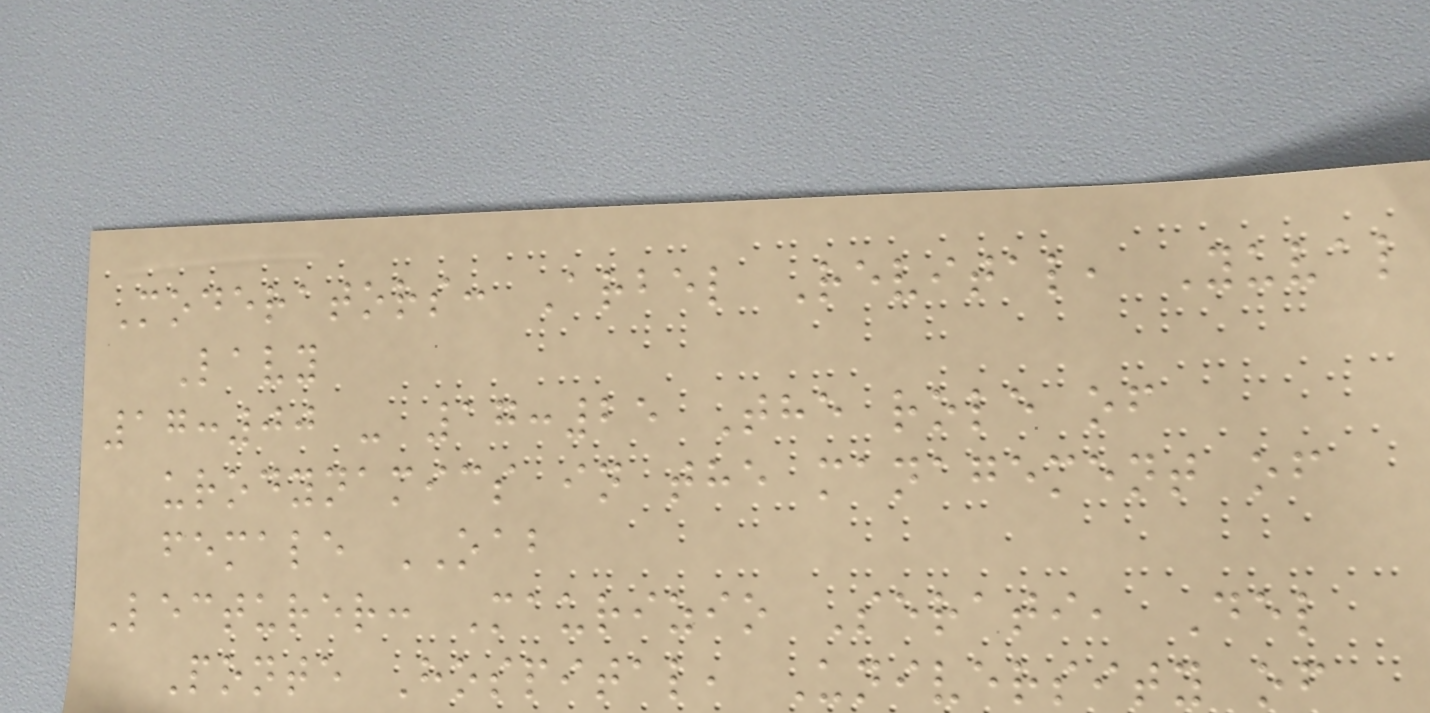Moderators: Arbel Revital, Yuval
Lavy
17:00 - 17:25 The role of
urodynamics in the management of
female OAB
Lecturer: Maurizio Serati, Del
Ponte Hospital, University of
